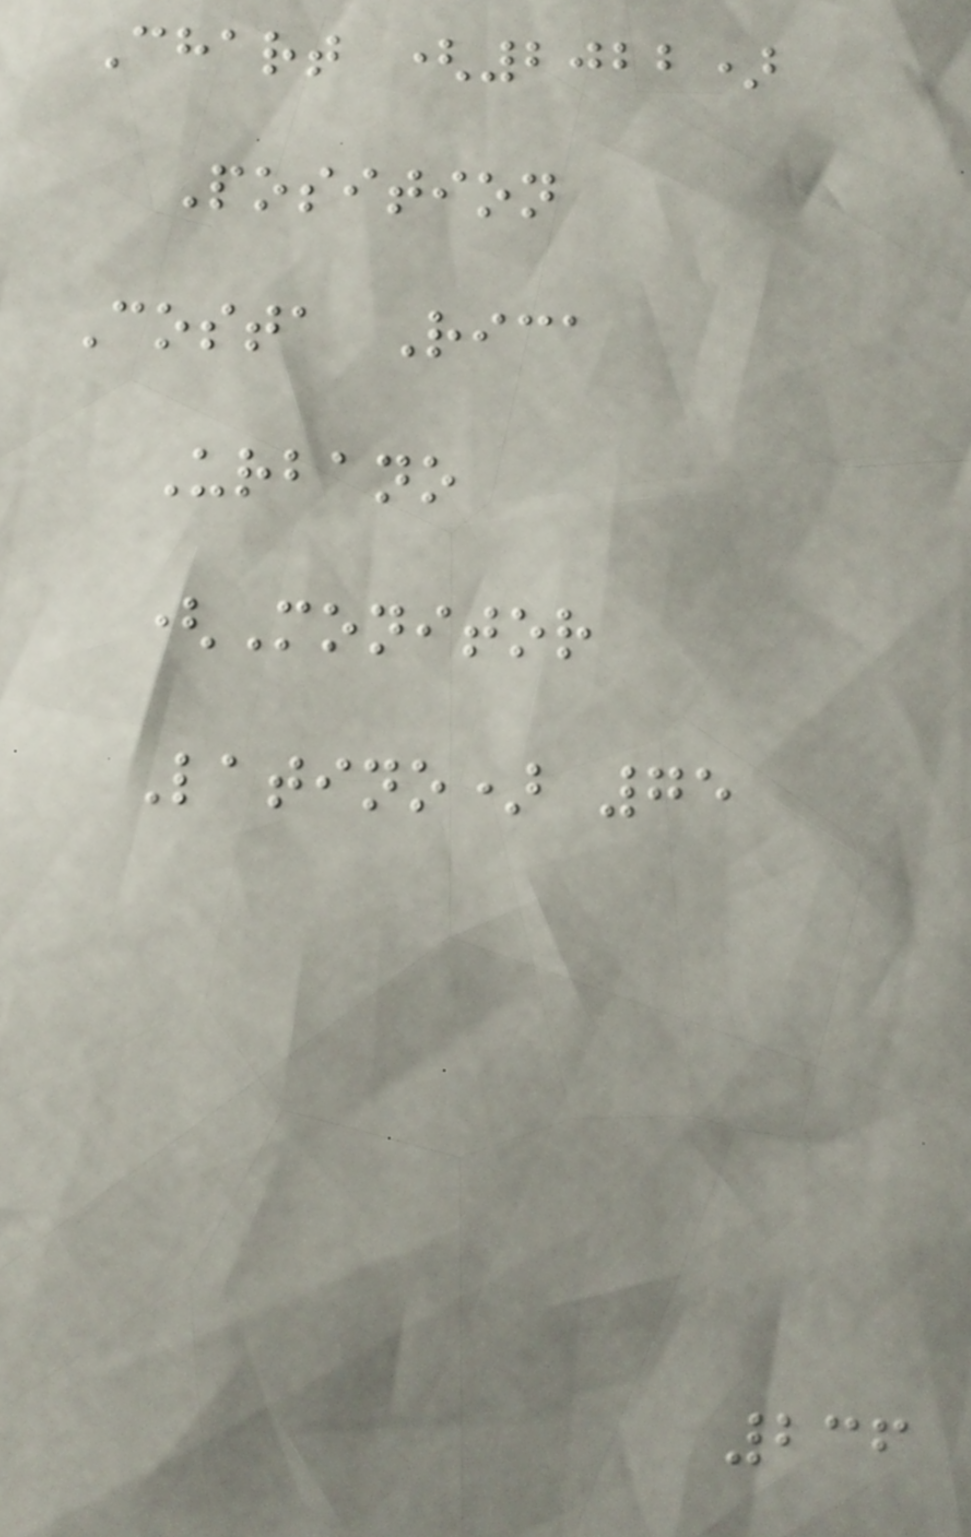Chart (2022)
Position
Costa Rica
Urbano
(Monitor
Latino) 75
236
